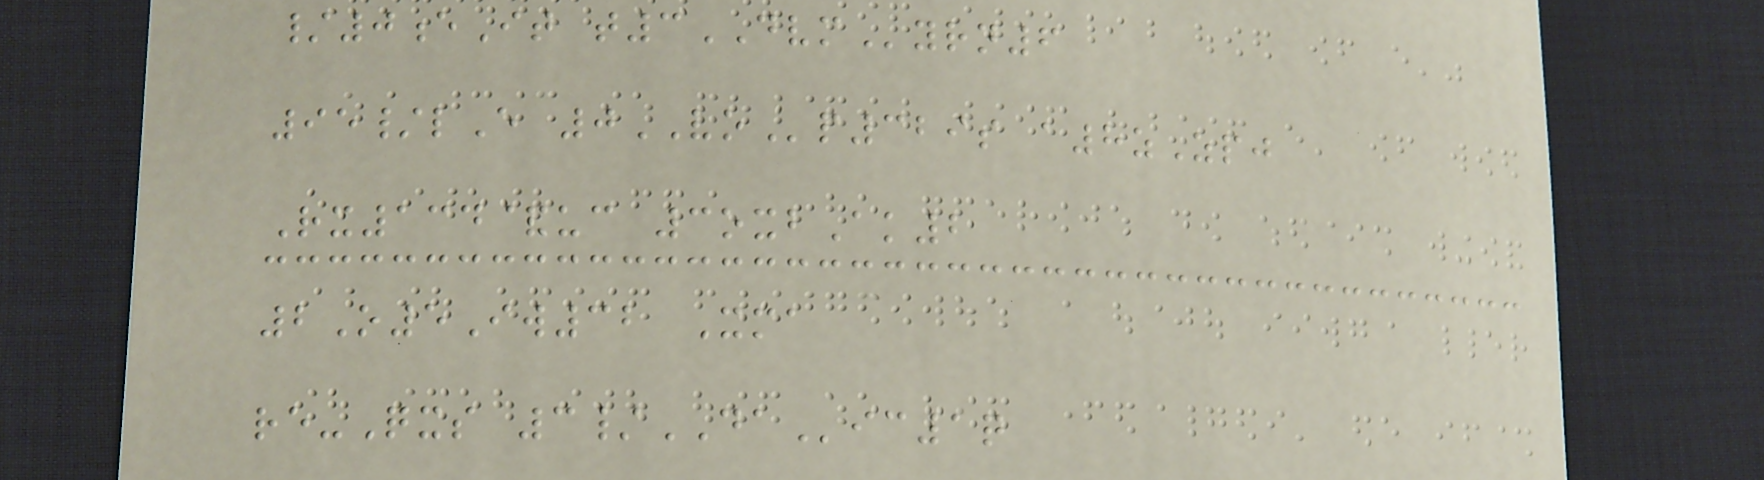/0eIt t3DVMyrn6
95/lE 0VOp329s a8zZpj
Rx134&uc 3oxbAk2
2O5Iw32 Xma
re-Qxs 3/DAic1q
